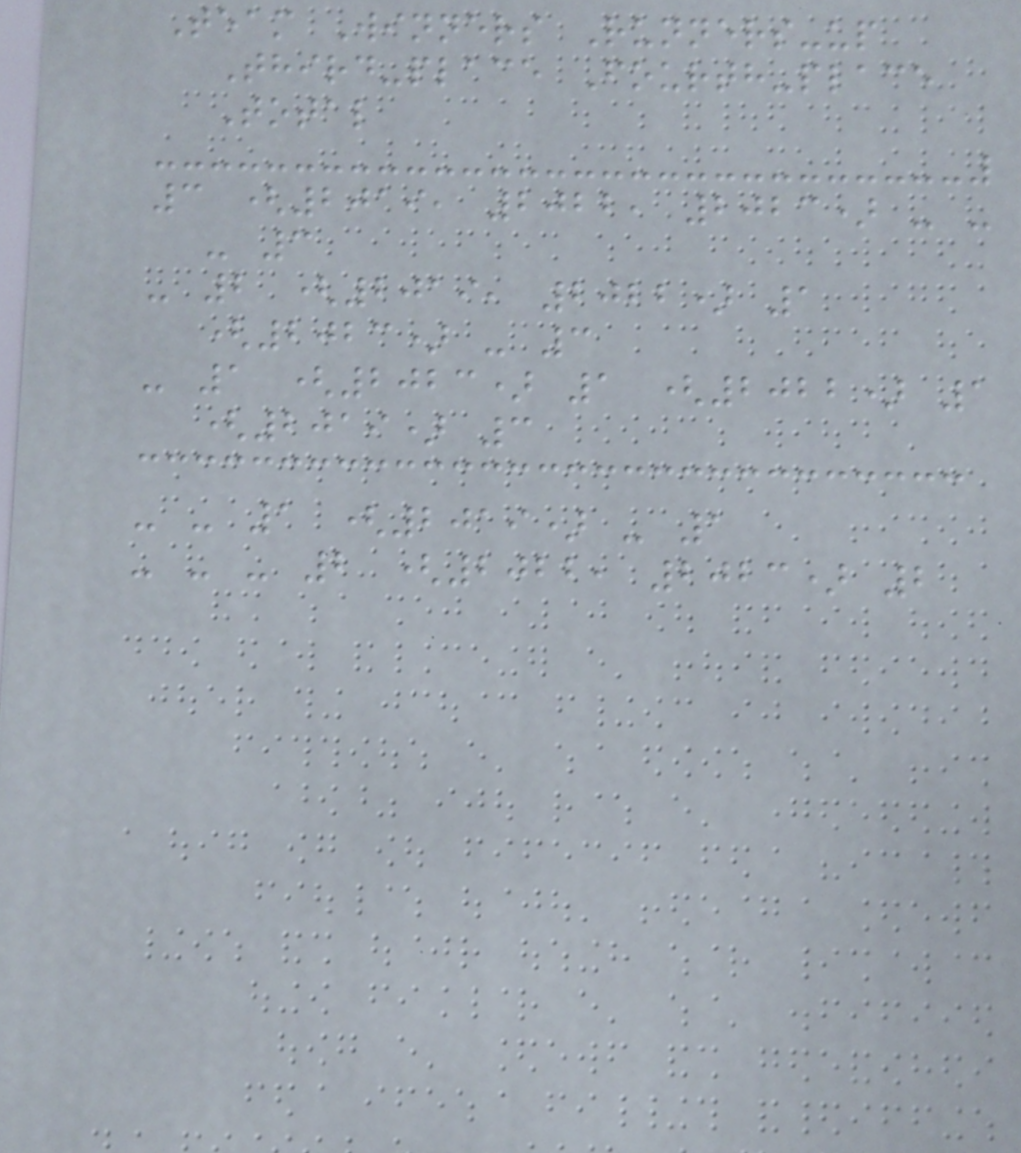Team Winners Runners-up
Third-place Fourth-place
Total
3 (2019, 2022, 2023) - -
- 3
- 2 (2019, 2022) 1
(2023) - 3
- 1 (2023) 1 (2022) 1
(2019) 3
- - 1 (2019) - 1
- - - 2 (2022, 2023) 2
